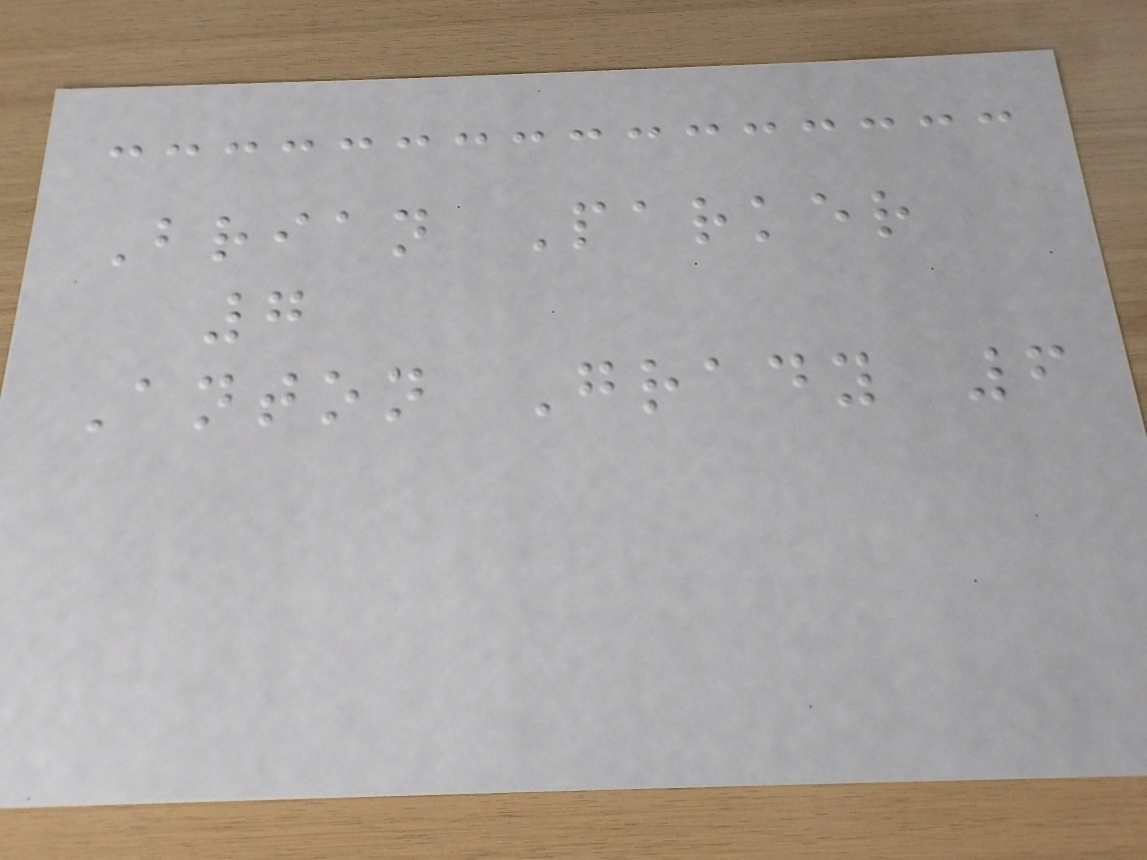Brian Parker
7
Anton Grady 6
